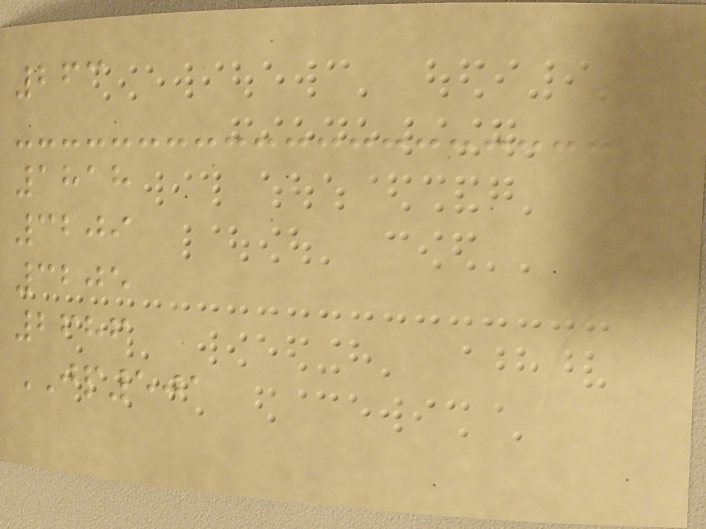263
1818
3209
3205
2686
JP501
